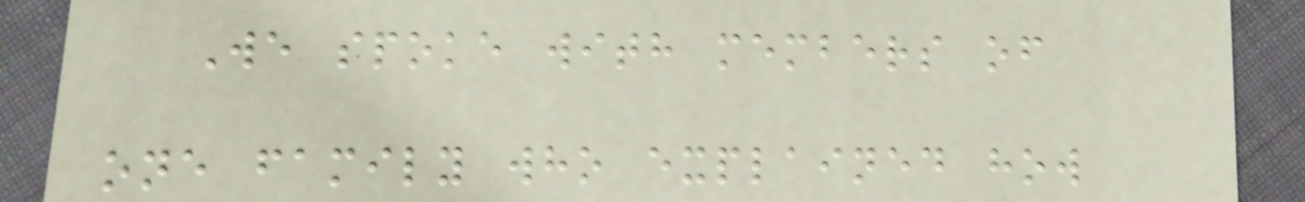We spoke with members of
one family who explained how
